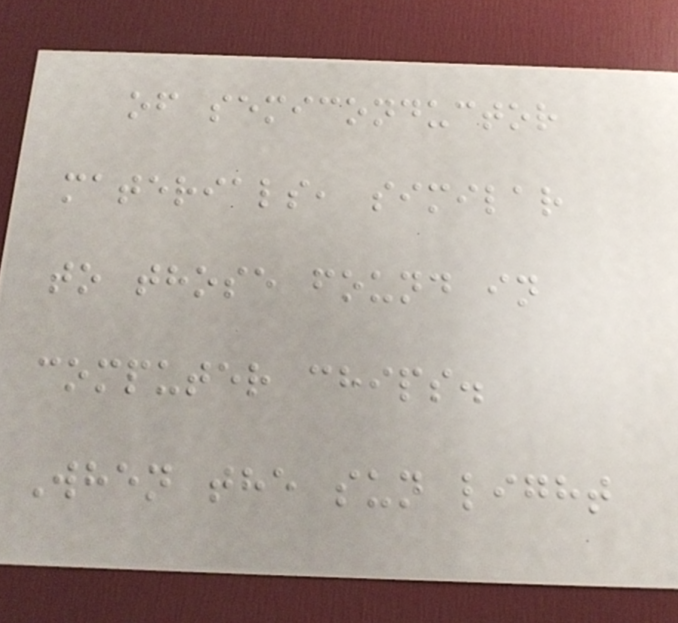of semiconductor
materials, similar
to those found in
computer chips.
When the sun light
